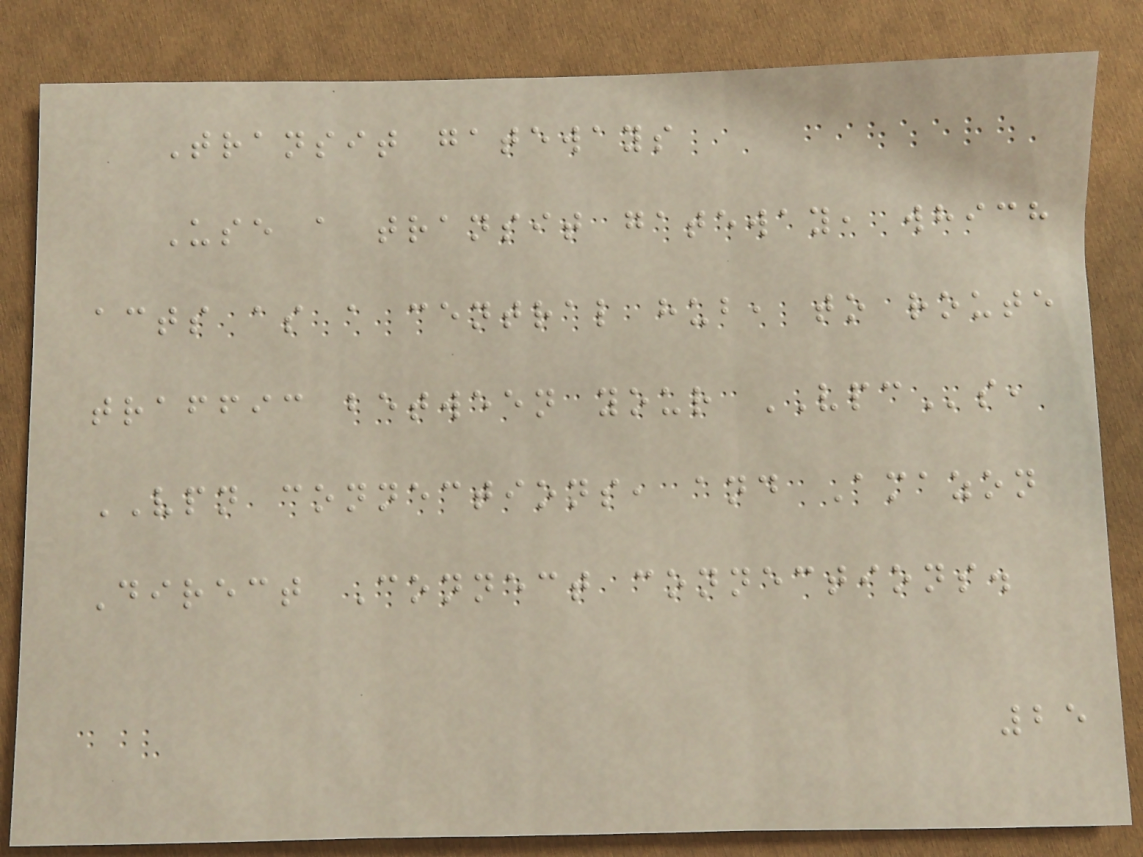Transit gateways
Use a transit gateway, which
acts as a central hub, to route
traffic between your VPCs,
VPN connections, and Amazon
Direct Connect connections.
25
